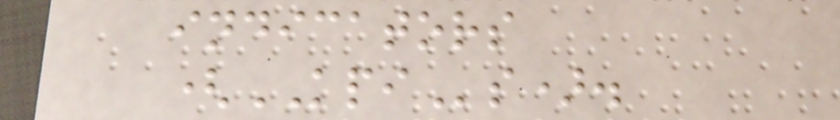indicators
(KPIs).
